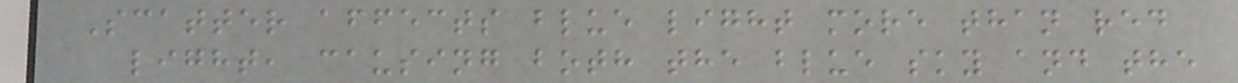Scatter affects blue light more than red
light, causing both the blue sky and the
